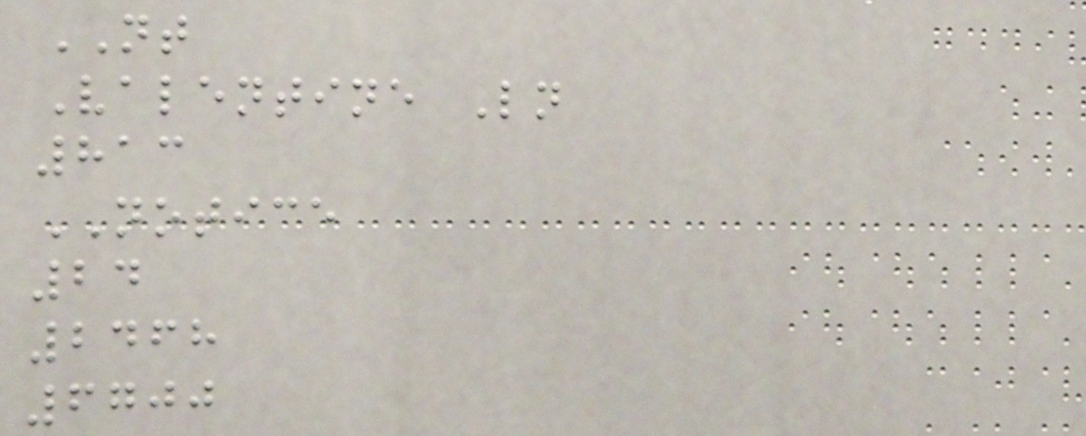NT
Valentine Ln
813
NOTICE
24
2468
6700
